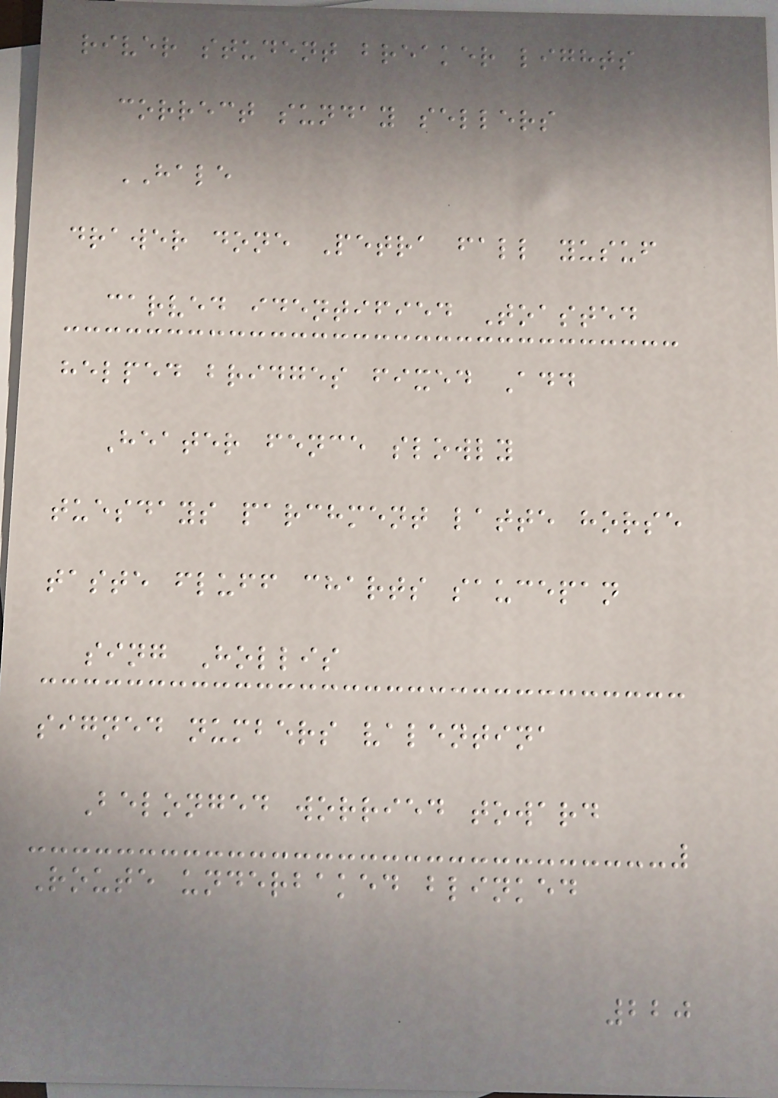river student breaker lights
correct sunday sellers
HALE
drawer done Petra fall yusuf
carved identified Toasted
helped bridges fixed Add
Heater fence slowly
tuesdays parchment latte horse
taste fluff charts saucepan
sing Hollis
signed numbers valentina
Belonged worried toward
Route underbaked blinked
220
